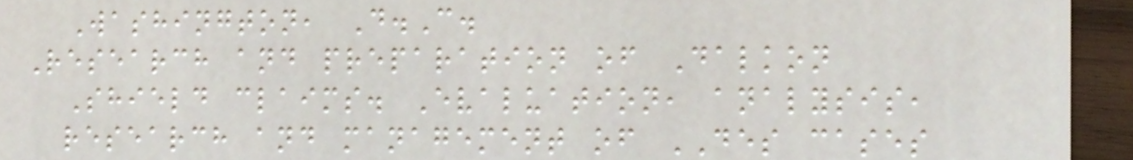Washington, D.C.
Research and preparation of Dalkon
Shield claims. Evaluation, analysis,
research and management of DES cases
